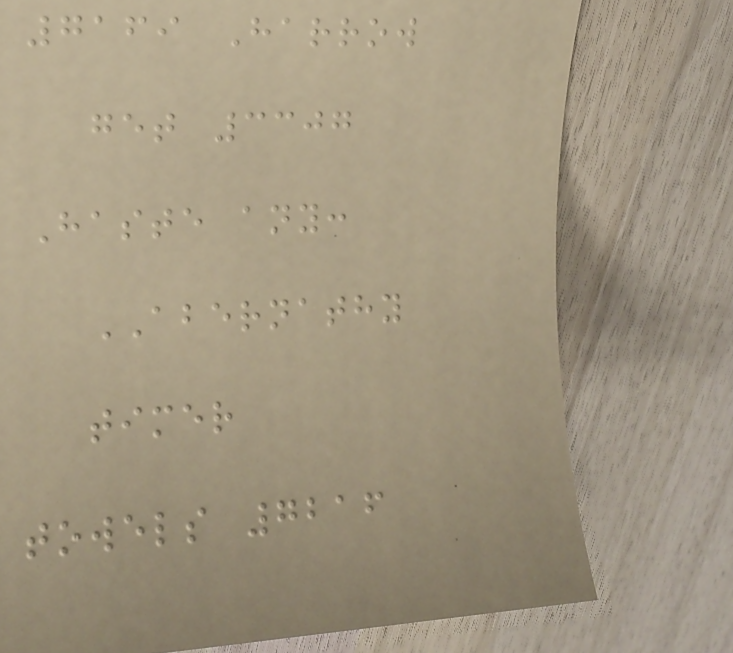7169 Harrow
get 3307
Haste any:
ABERNATHY
timer
towels 7216
